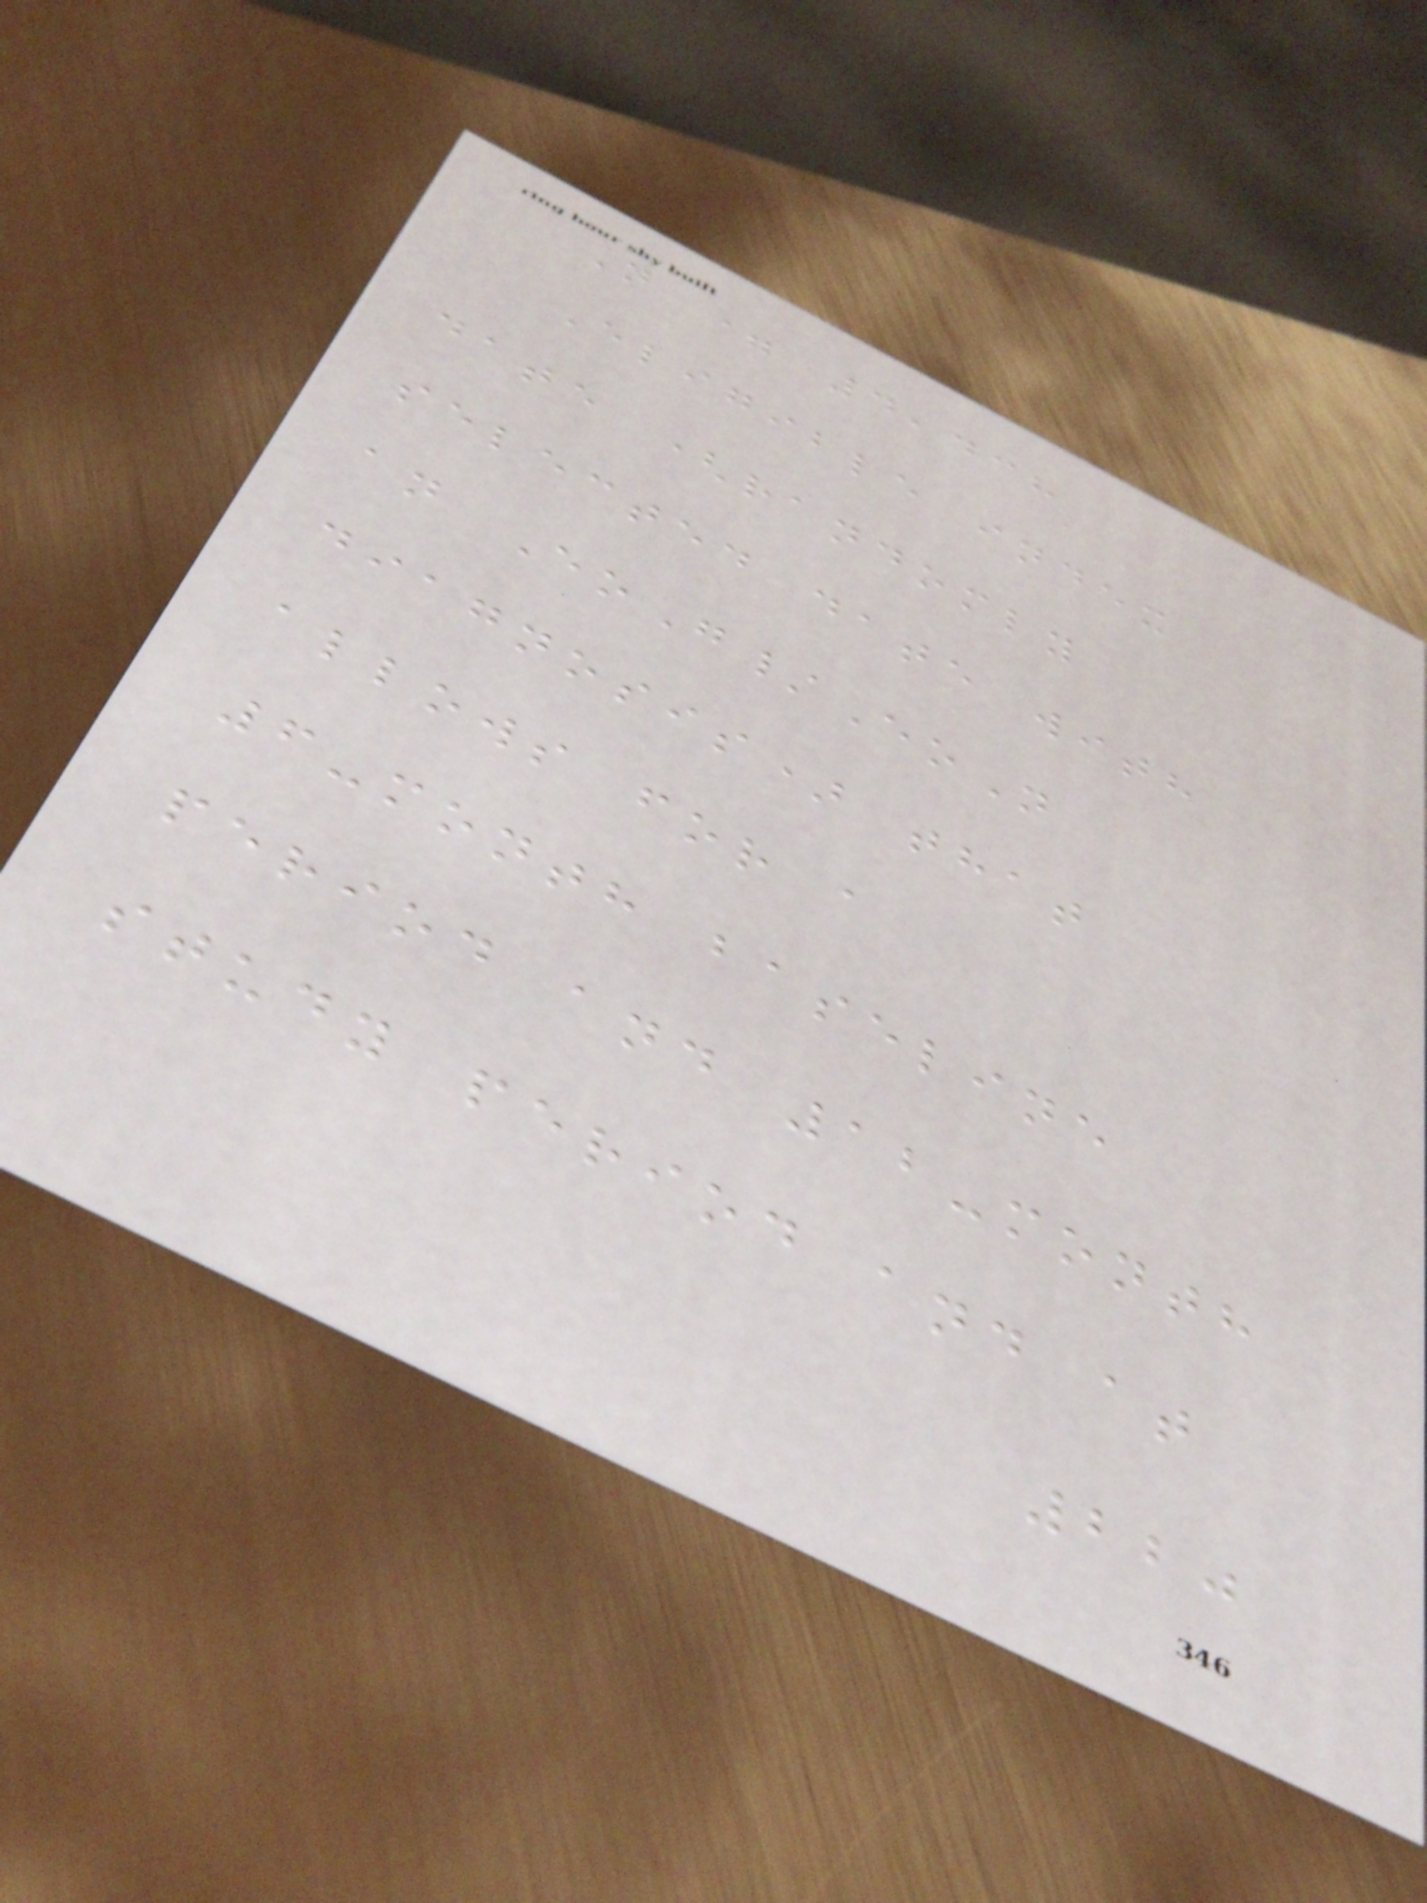N = 4,438
Eligible index
date (randomly
selected date with
an EoG/EoN
diagnosis) that
allows for a
6-month baseline
period and 12-month
study period and at
220
